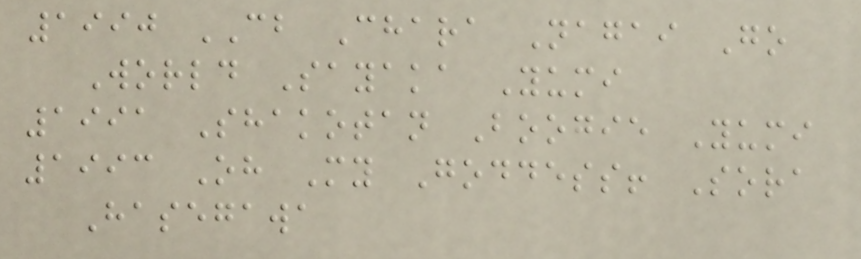1990 CB Chara Nagai Go
World Sayaka Yumi
1991 Shakotan Boogie Yumi
1993 Oh My Goddess! Sora
Hasegawa
